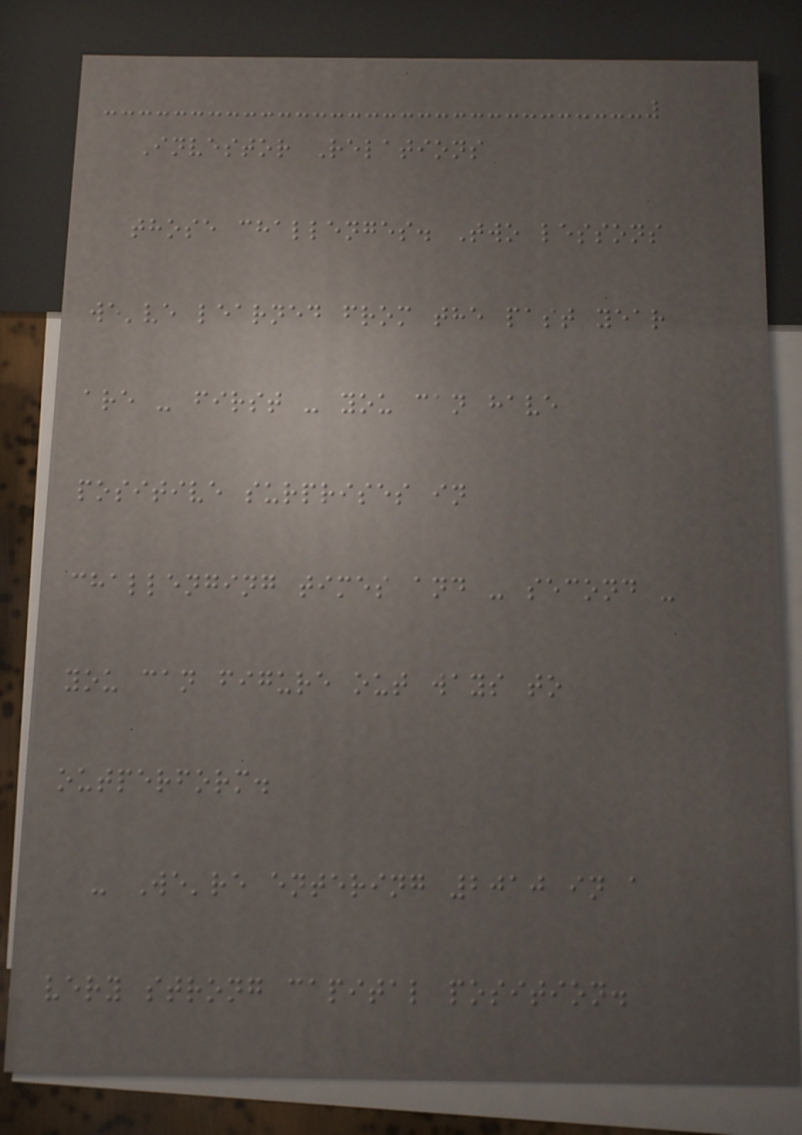Investor Relations
those challenges. Two lessons
we've learned from the past year
are - first - you can have
positive surprises in
challenging times and - second -
you can figure out ways to
outperform.
- We're entering 2010 in a
very strong capital position.
